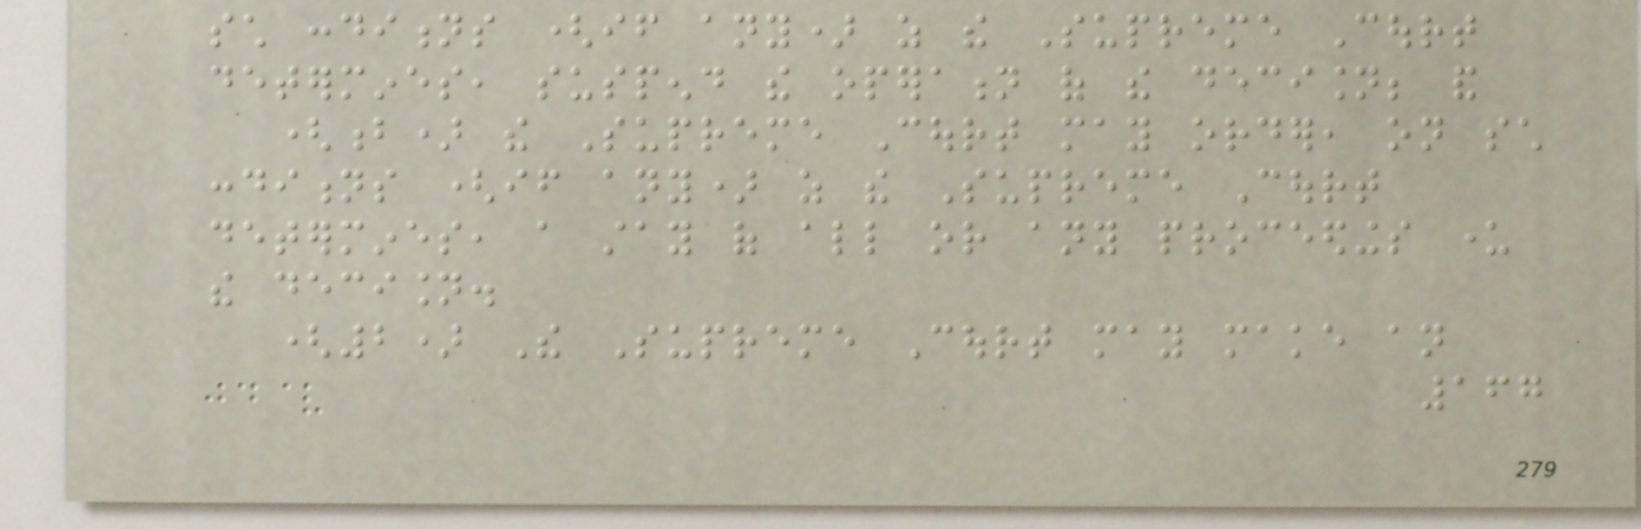such conditions (if any) as the Supreme Court
determines, suspend the operation of the decision; and
(b) the Supreme Court may order, on such
conditions (if any) as the Supreme Court
determines, a stay of all or any proceedings under
the decision.
(2) The Supreme Court may make an
167
